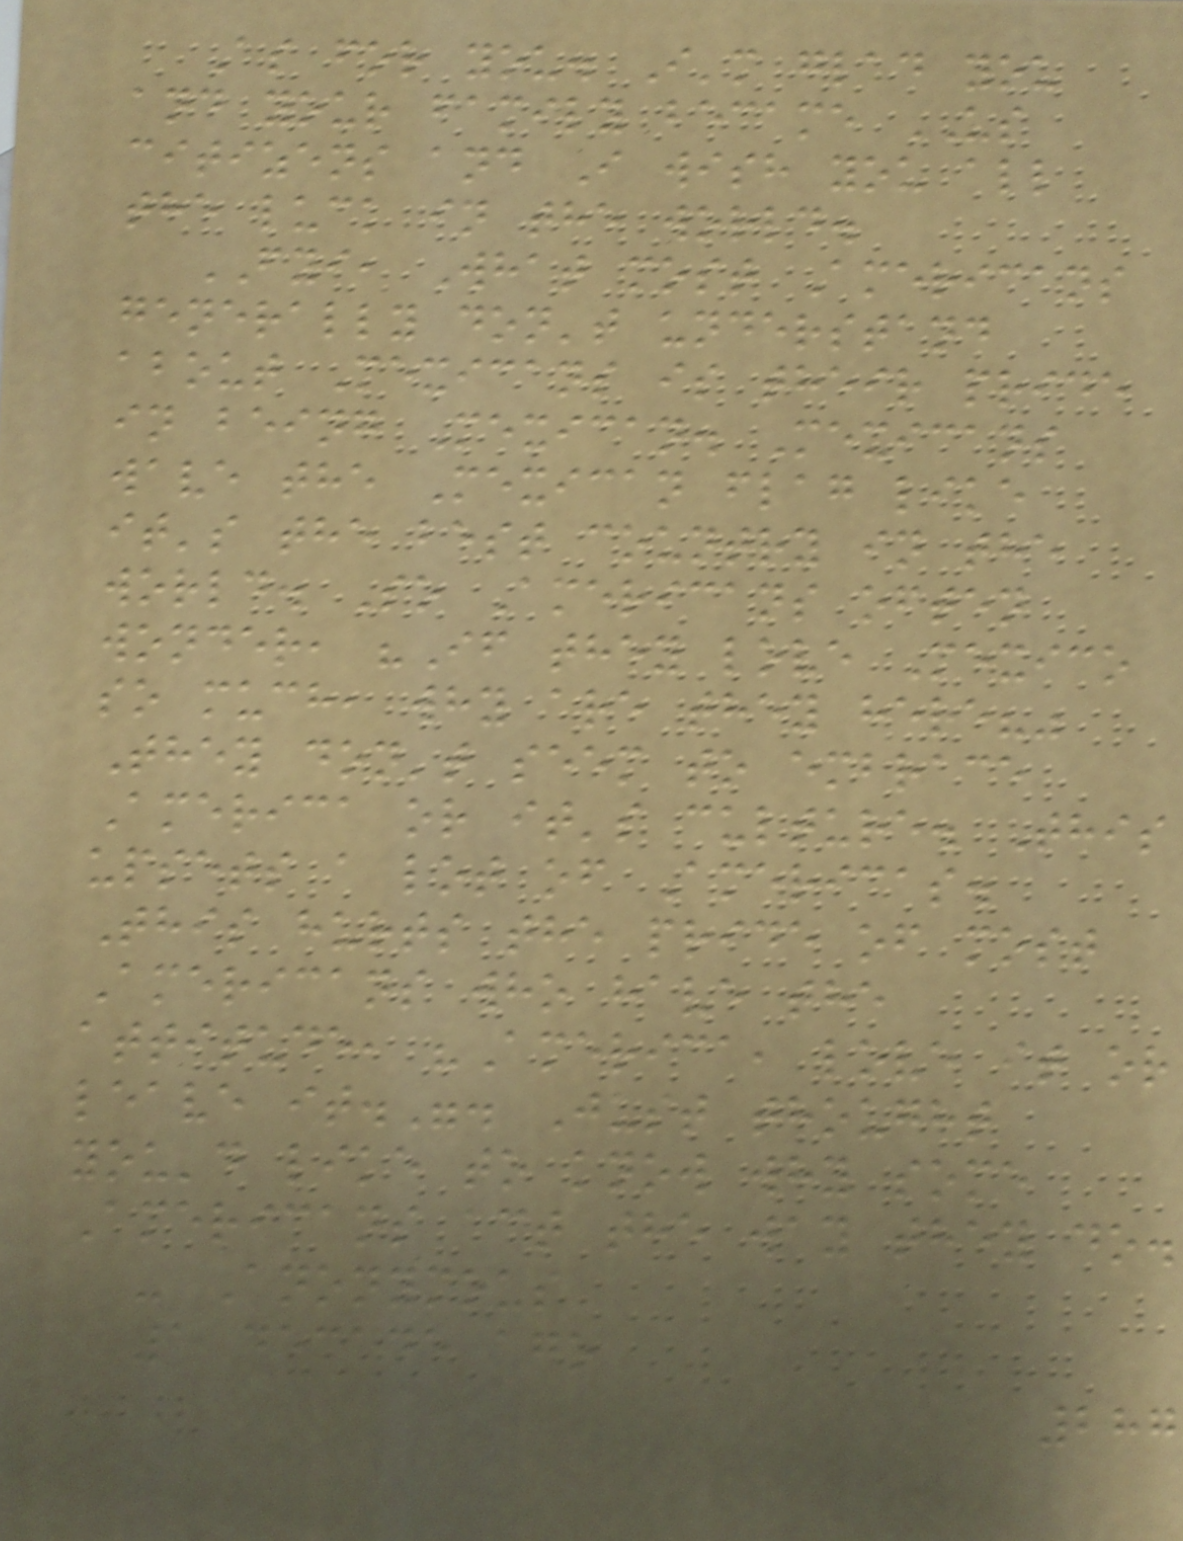As for you. I'm glad you
and your family became US
citizens and I wish you all
the luck in the world.
FYI, What most Americans
generally don't understand
about Mexicans is their pride
in being Mexican. Mexicans
wave the Mexican flag like
it's the best country in the
world. So Americans often
wonder, "If they love Mexico
so much, why are they here?"
They don't seem to embrace
America or it's culture. This
upsets a lot of Americas.
This hurts the pride of most
Americans who have the
attitude, "America, love it or
leave it.". Just thought
you'd like to know why some
Americans act the way they do.
- Anonymous
1 decade ago
287
